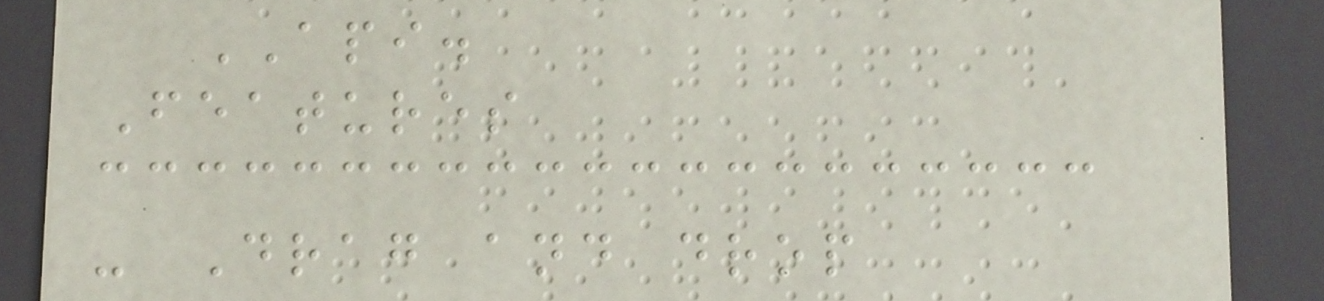API.
Features
- Drag and drop
